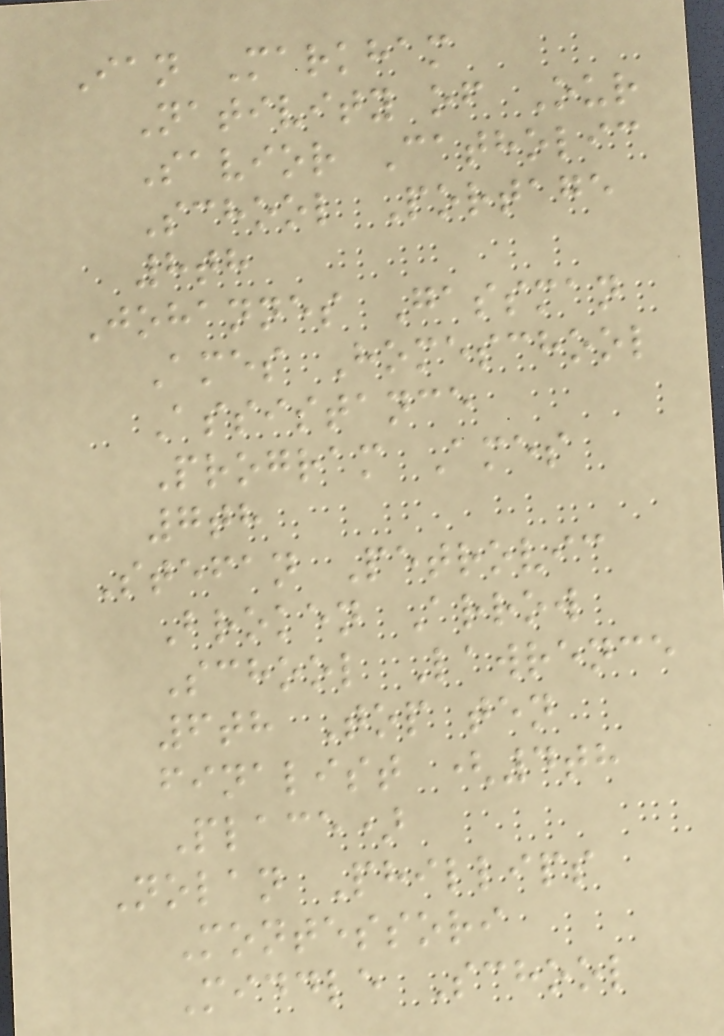Ian Markham
Nativity of Our
Savior Catholic
School Portage
8th
Johannes Gassman
Ames Homeschool
Assistance
Program Ames
7th
Stefan Petrovic
Broken Arrow
School Lawrence
6th Top ten
finalist (4th
Place)
Nolan Phillips
Montessori
Middle School
